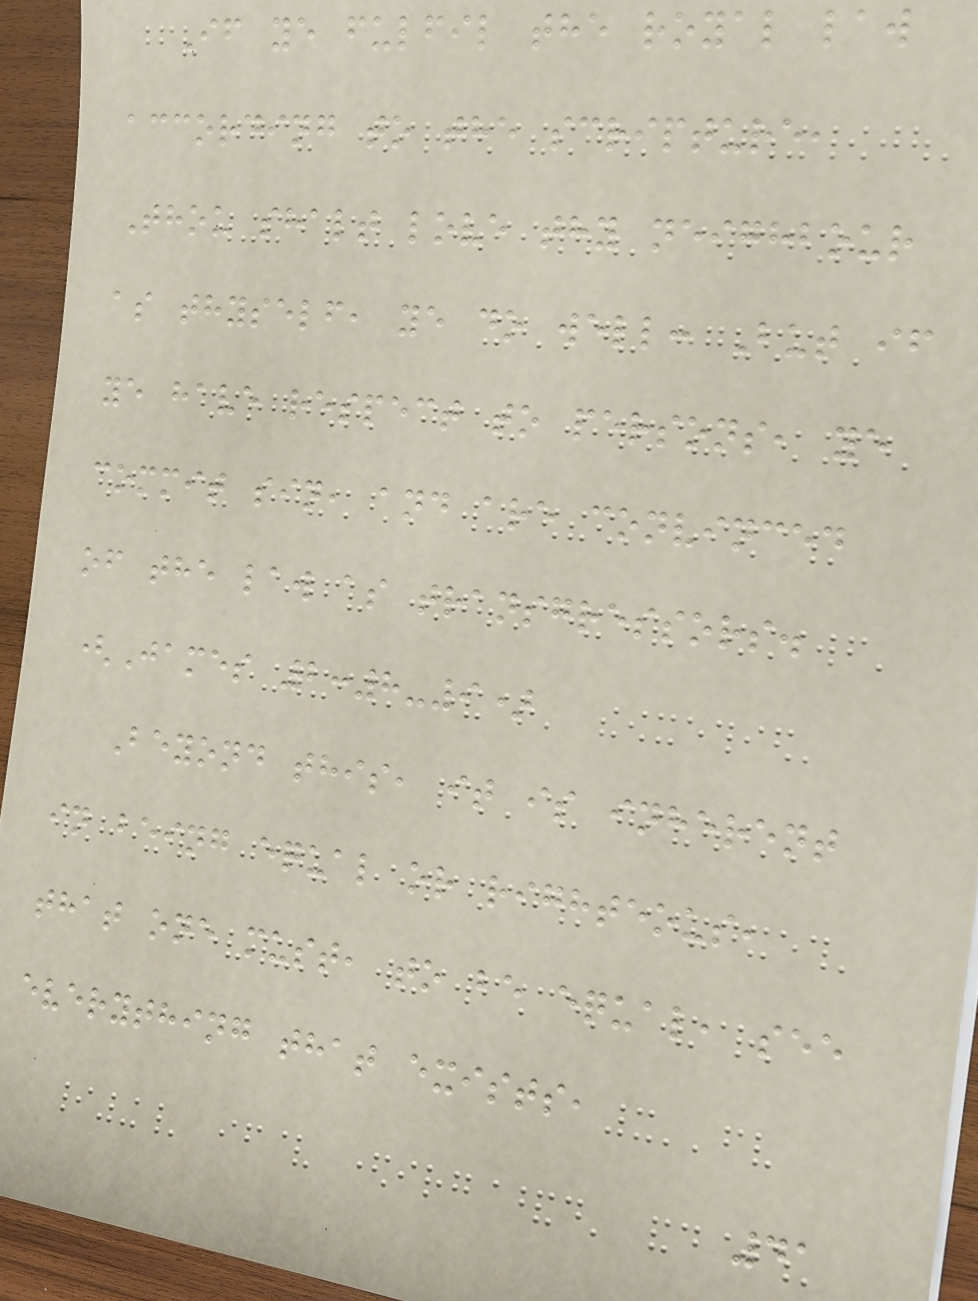If ye fulfil the royal law
according to the scripture,
Thou shalt love thy neighbour
as thyself, ye do well: But if
ye have respect to persons, ye
commit sin, and are convinced
of the law as transgressors.
(James 2:8-9)
Beyond this, it is inherent
in being equal or righteous,
that one must, to be equal, see
everything that exists,
41
